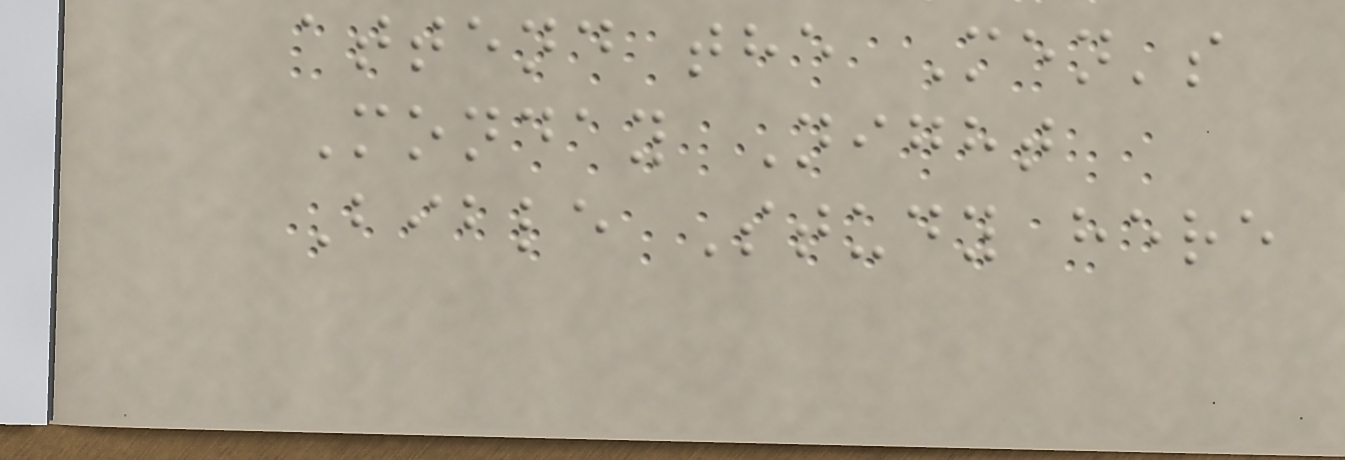attend the Men's
Monday Night
Bible Study here
